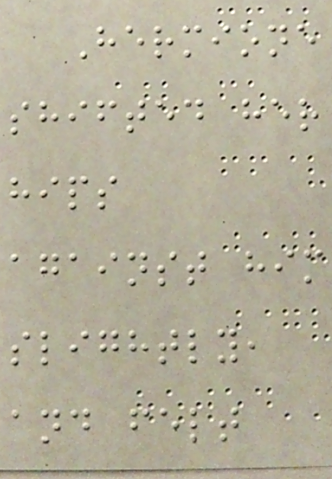Hermione
shifted her
hips
against him
slightly,
and felt
